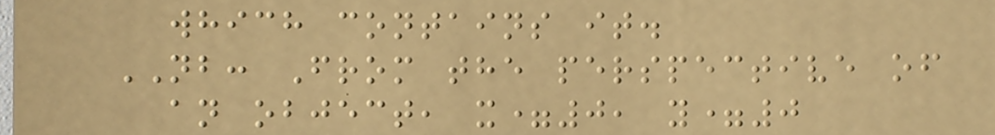which contains it.
NB: From the perspective of
an object, x=0, y=0
